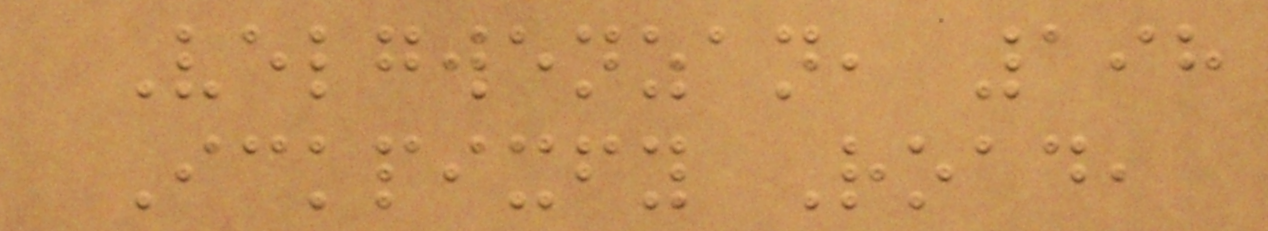Velgwenzan, 198
Ickpixfy Road,
